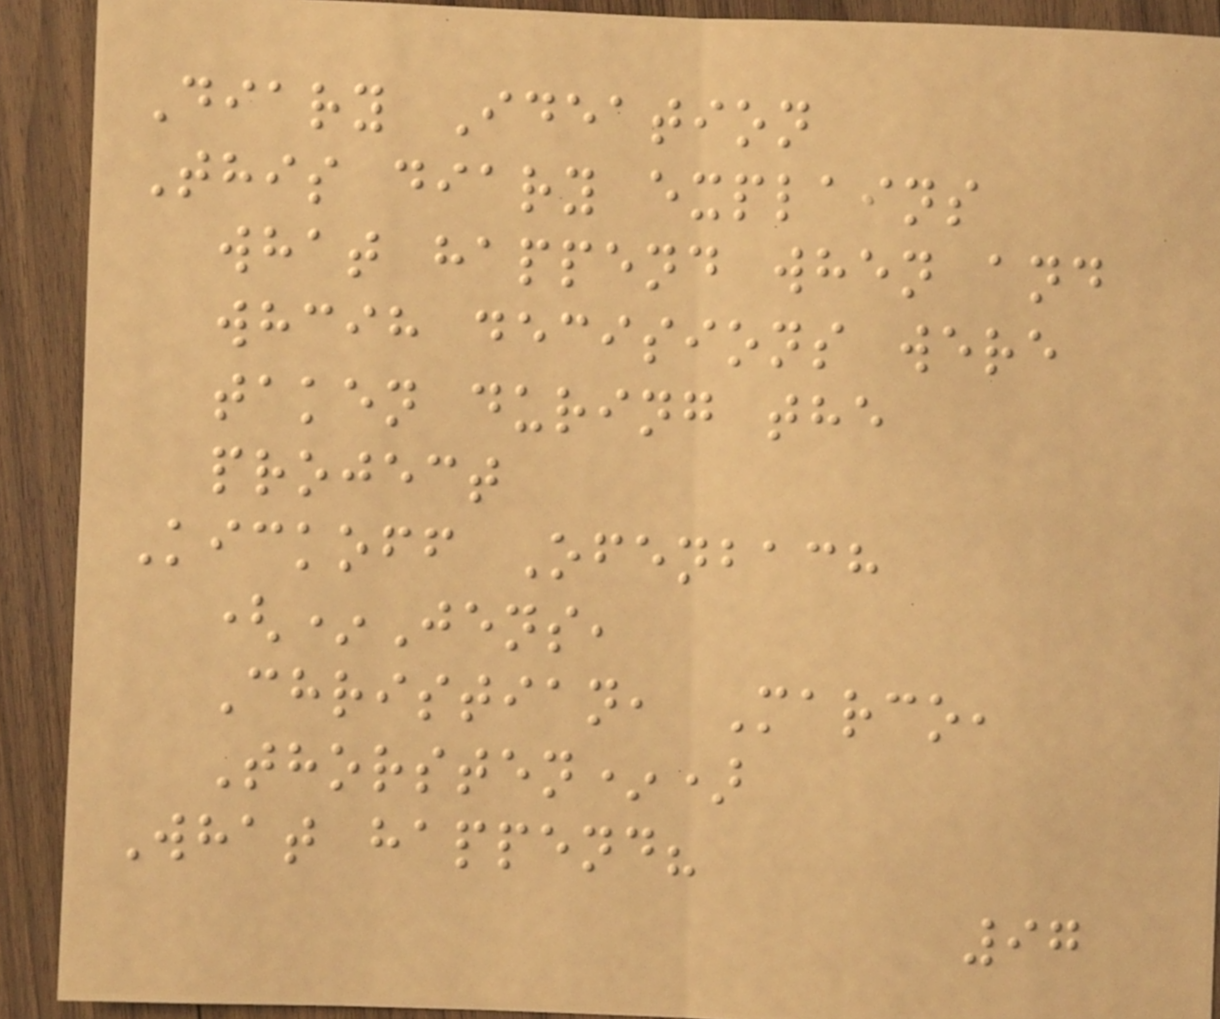Diary Ideation
This diary explains
what happend when and
whcih decisions were
taken during the
project
Kickoff Ofenbach
(*Jens,
Christian, Marco,
Thorsten*)
What happend?
97
